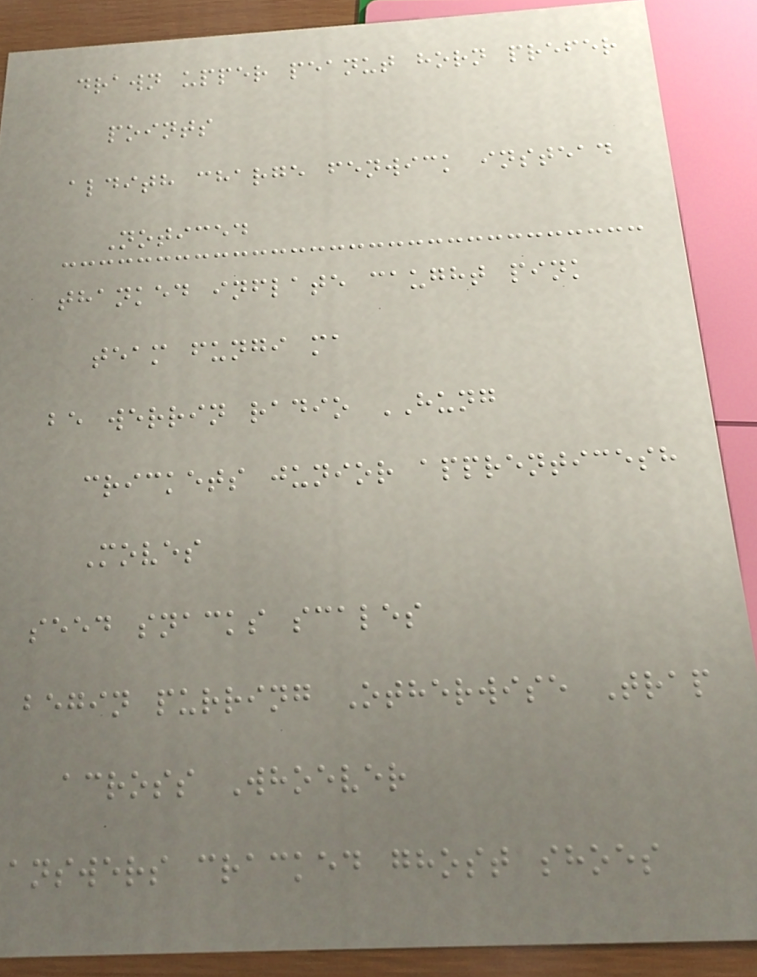drawn upper peanut horn prefer
points
aldith charge fenwick instead
Noticed
thanked inflate caught pink
team fungi ma
be werrin radio HUNG
crickets junior apprenticesh
Moves
seed snacks scales
begin purring Otherwise Trap
across Whoever
answers cracked ghost shoes
